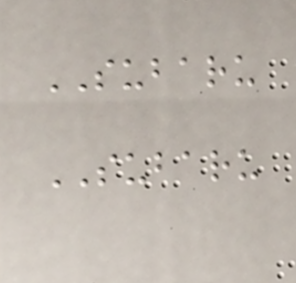SUBARU
SUBARU
